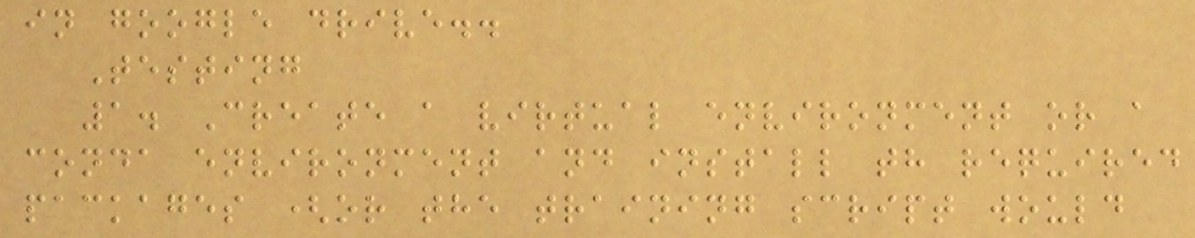in google drive..
Testing
1. Create a virtual environment or a
conda environment and install th required
packages (or the training script would
